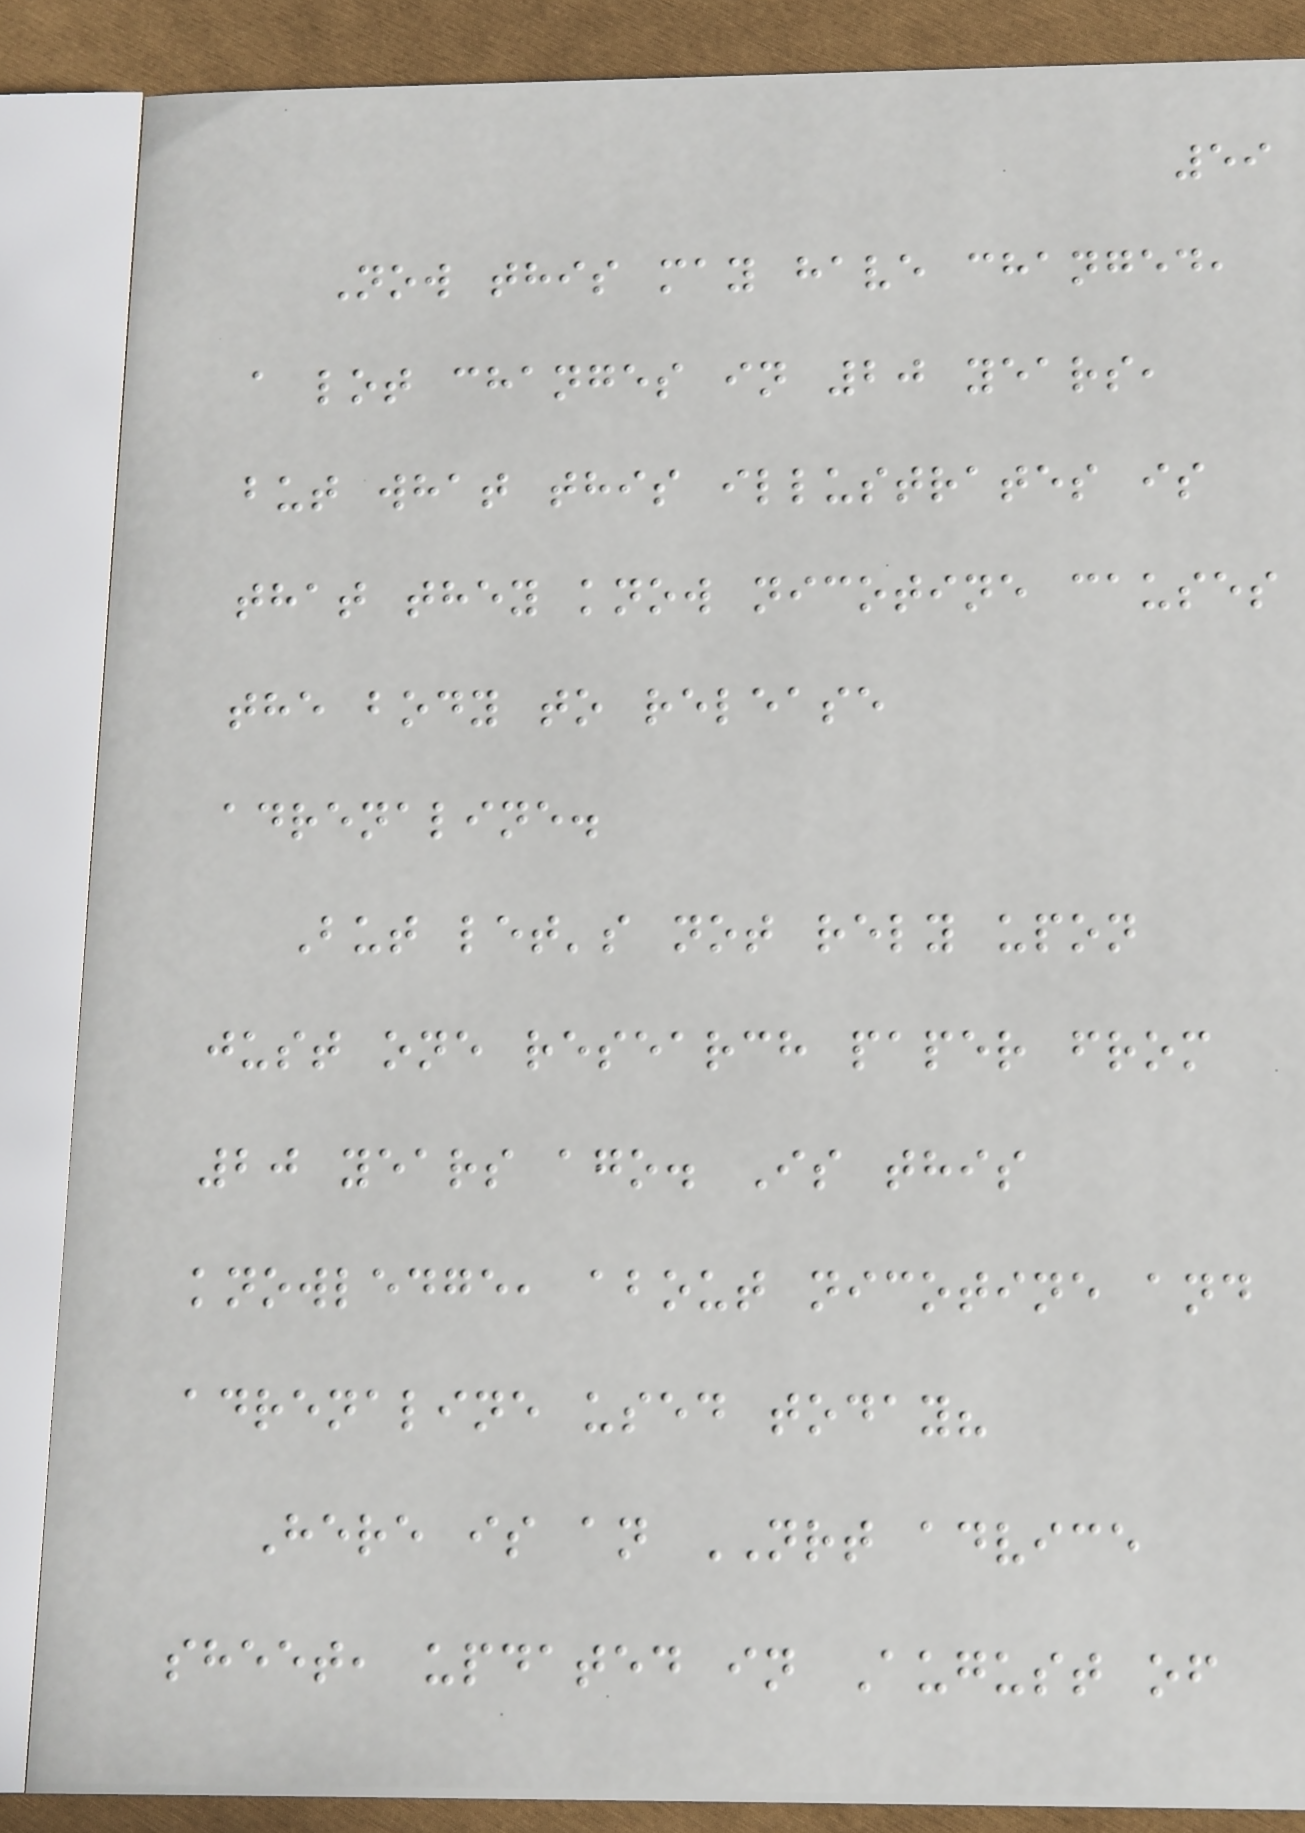59
Now this may have changed,
a lot changes in 20 years,
but what this illustrates is
that they know nicotine causes
the body to release
adrenaline.
But let's not rely upon
just one research paper from
20 years ago. Is this
knowledge, about nicotine and
adrenaline used today?
Here is an NRT advice
sheet, updated in August of
